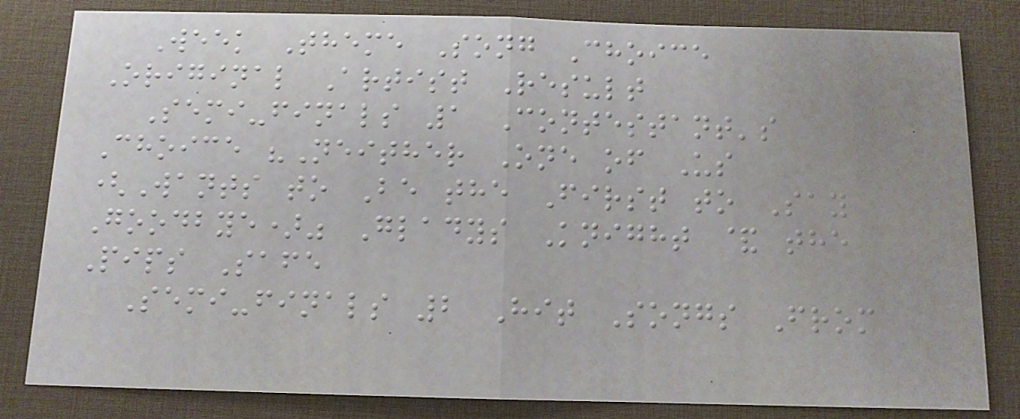Week Theme Song Choice
Original Artist Result
Semi-finals 1 Contestant's
Choice "Neither One of Us
(Wants to Be the First to Say
Goodbye)" Gladys Knight & the
Pips Safe
Semi-finals 2 Hit Songs From
